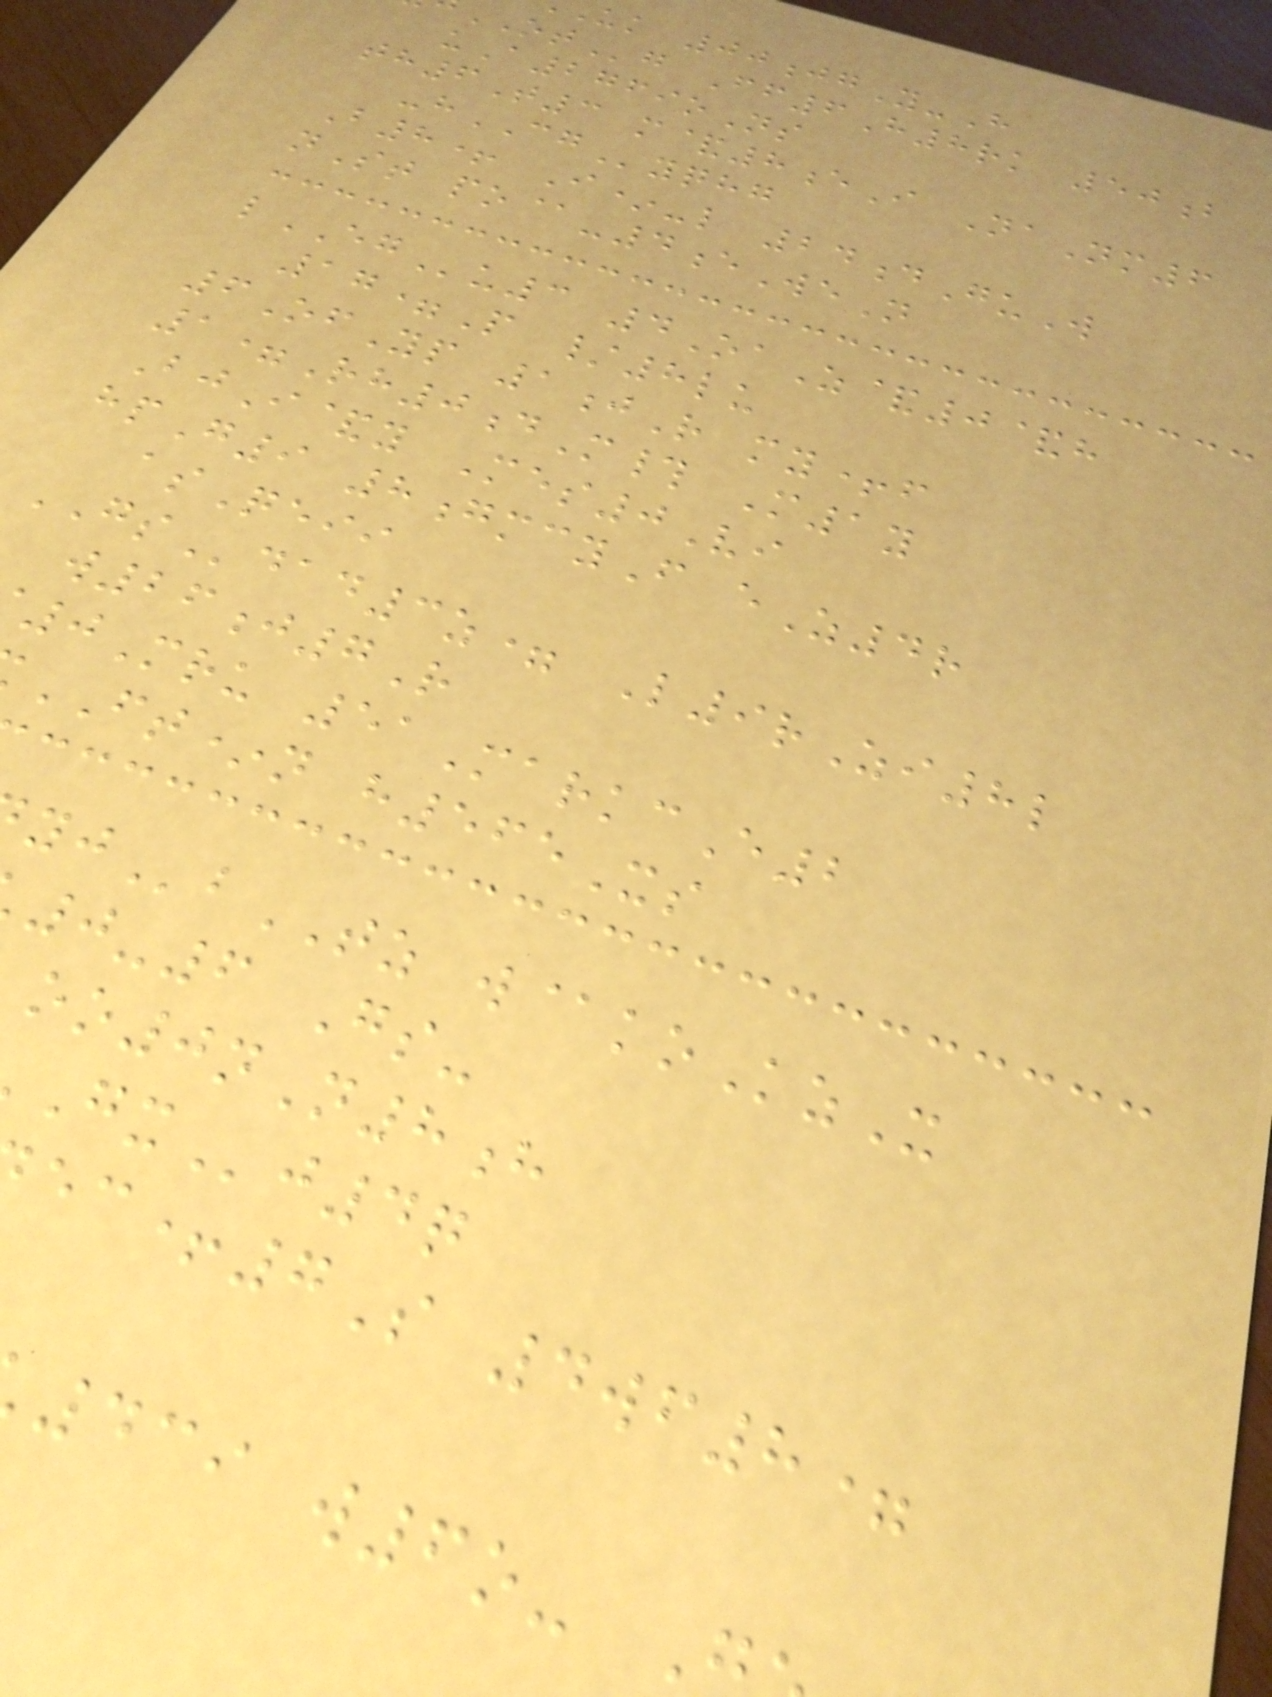uk 00jgY-H
g Ff6H8rk 50b
uA2769oNs
th6T3 m&8eI NaNm6
-hCGyqhg
B8+ I*-l 24dGuW
nSt po@-4eWeN
lEGu3 4OaZ&0&h
17=P /8lu
6OfYp 1jR my+f
1=Rh0dM# M1y
BjI&y Mes0Vi
hpG9 8gmcyF eZ4r
asQeii
GSdad3z= L9rZi8l
w26j7R
0Mru 51MarkcE2
FT*n h565Xs
bTZ w@koKzX
0-6 Gs-
oo0nN8h
j4q
+7S 4wf8=
439 w6o-
